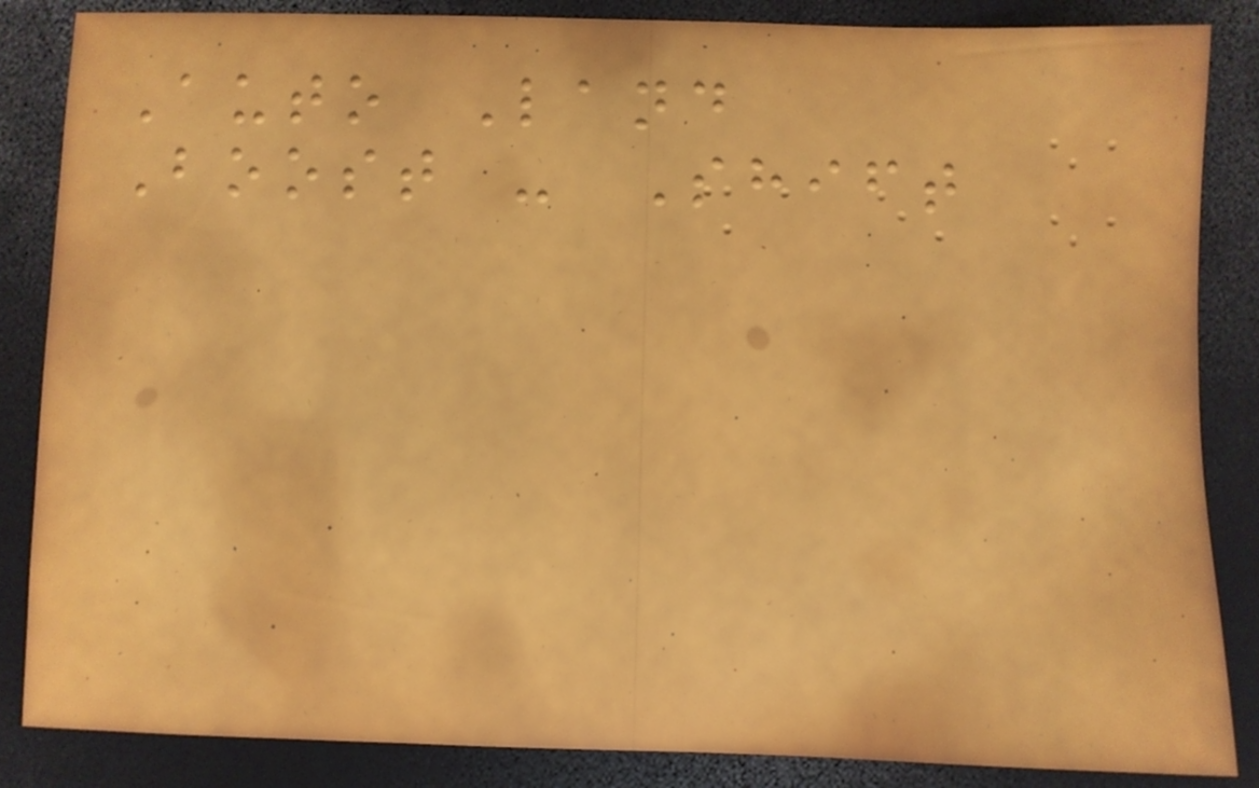Auto Land
Boost - Shift
